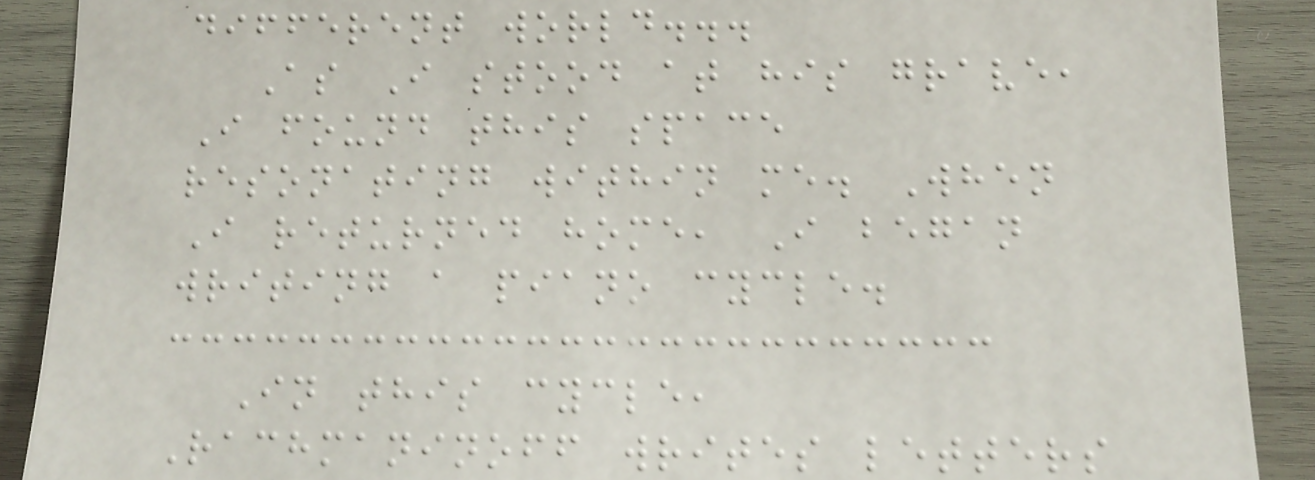different world...
As I stood at his grave,
I found this space
resonating within me. When
I returned home, I began
writing a piano cycle.
In this cycle,
Rachmaninoff writes letters
